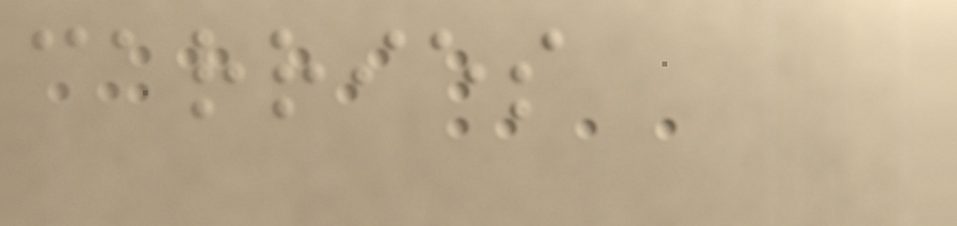carries
